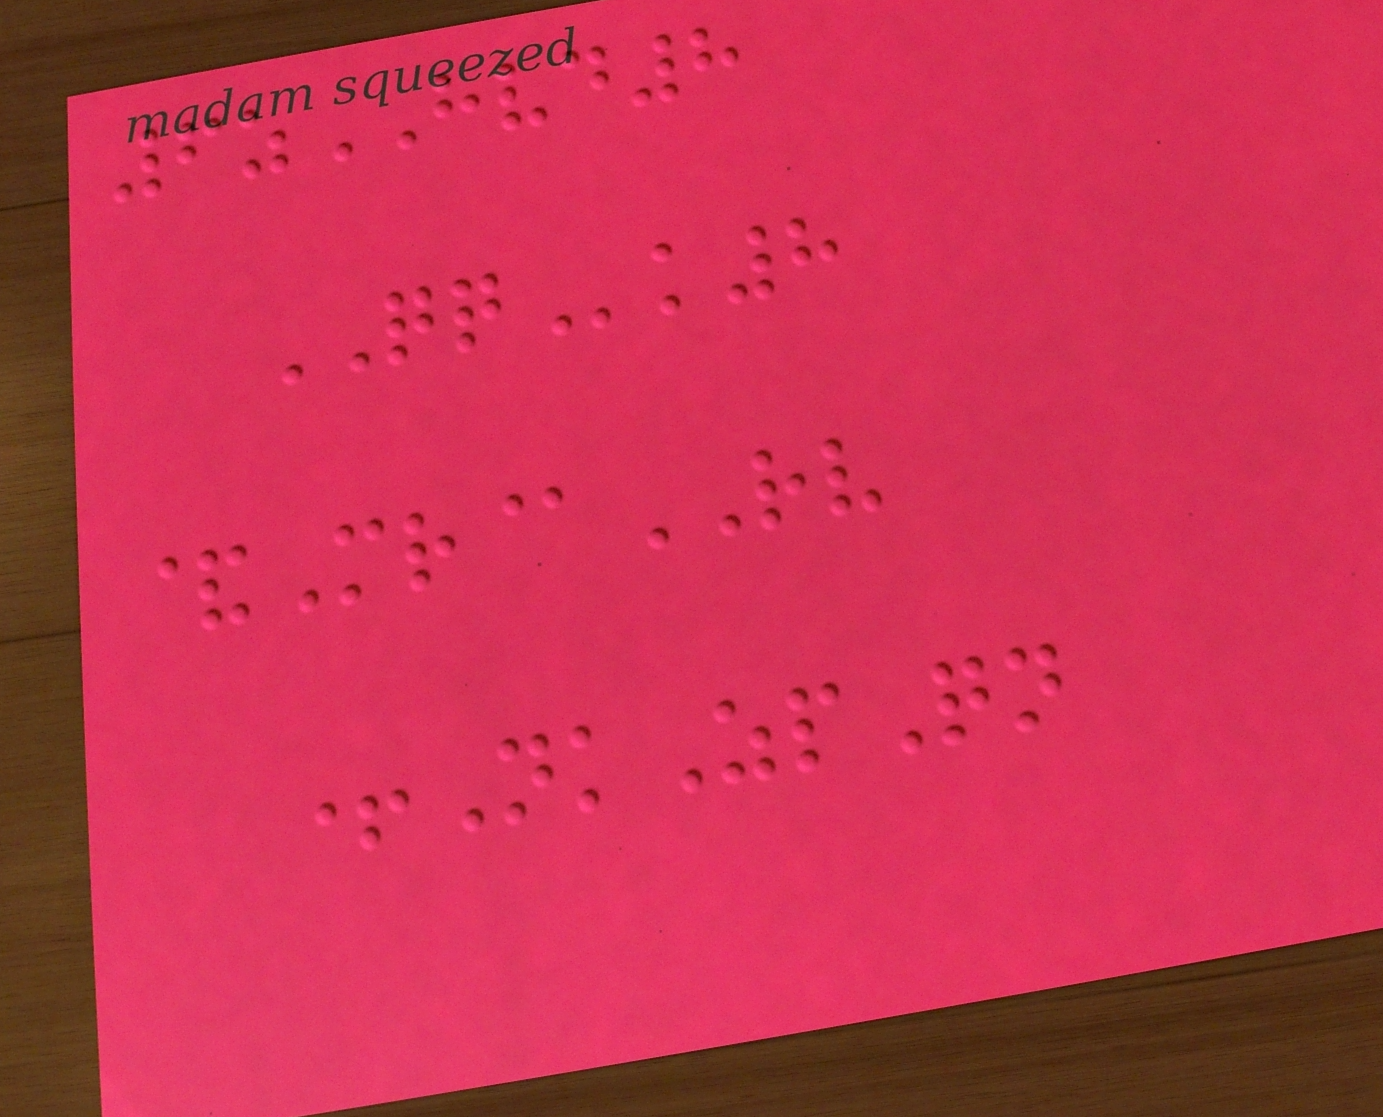6zHVD8
QQk8
&Mr@RV
+NkZpQn
